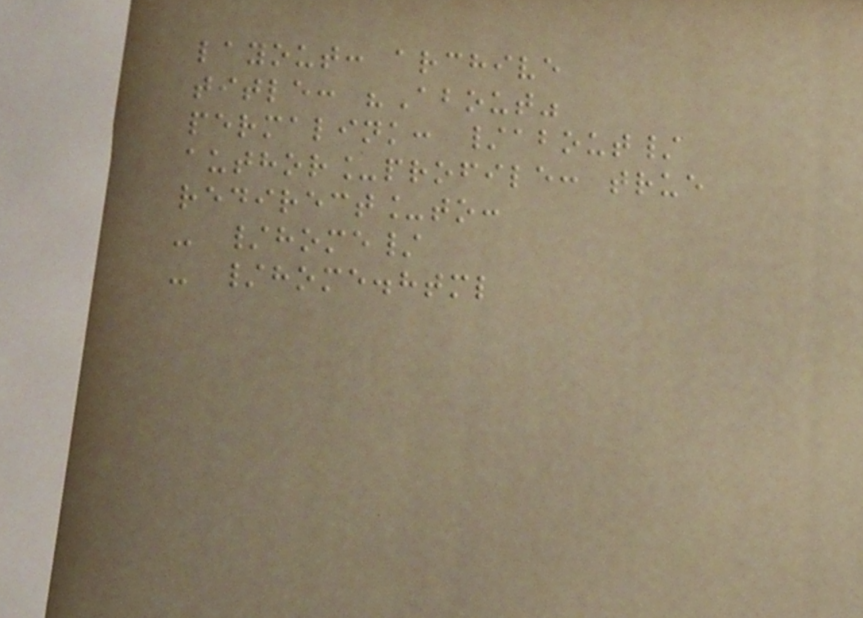layout: archive
title: "About"
permalink: /about/
author_profile: true
redirect_to:
- /home/
- /home.html
